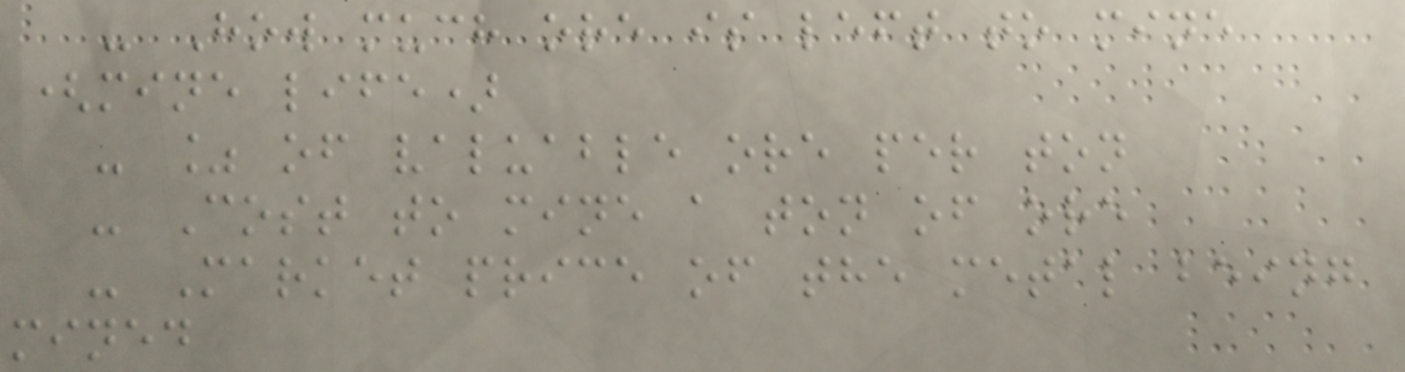- How much ore is left to mine
(mine life)
- % of valuable ore per ton
- Cost to mine a ton of ore
- Market price of the metal being
mined
